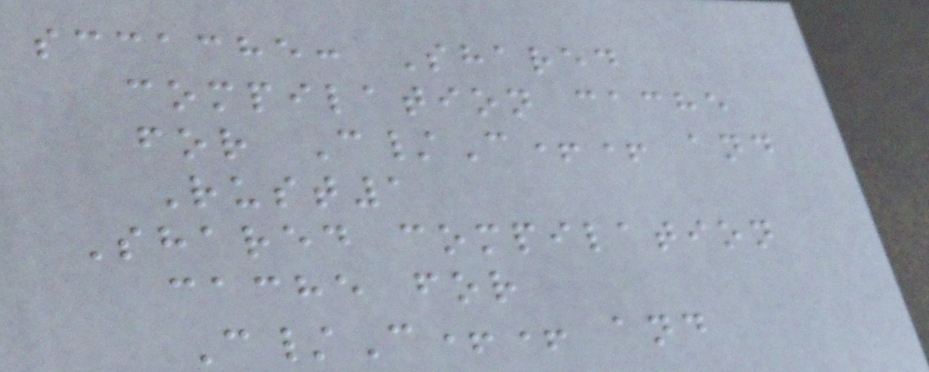sccache: Shared
compilation cache
for C/C++ and
Rust1
Shared compilation
cache for
C/C++ and
